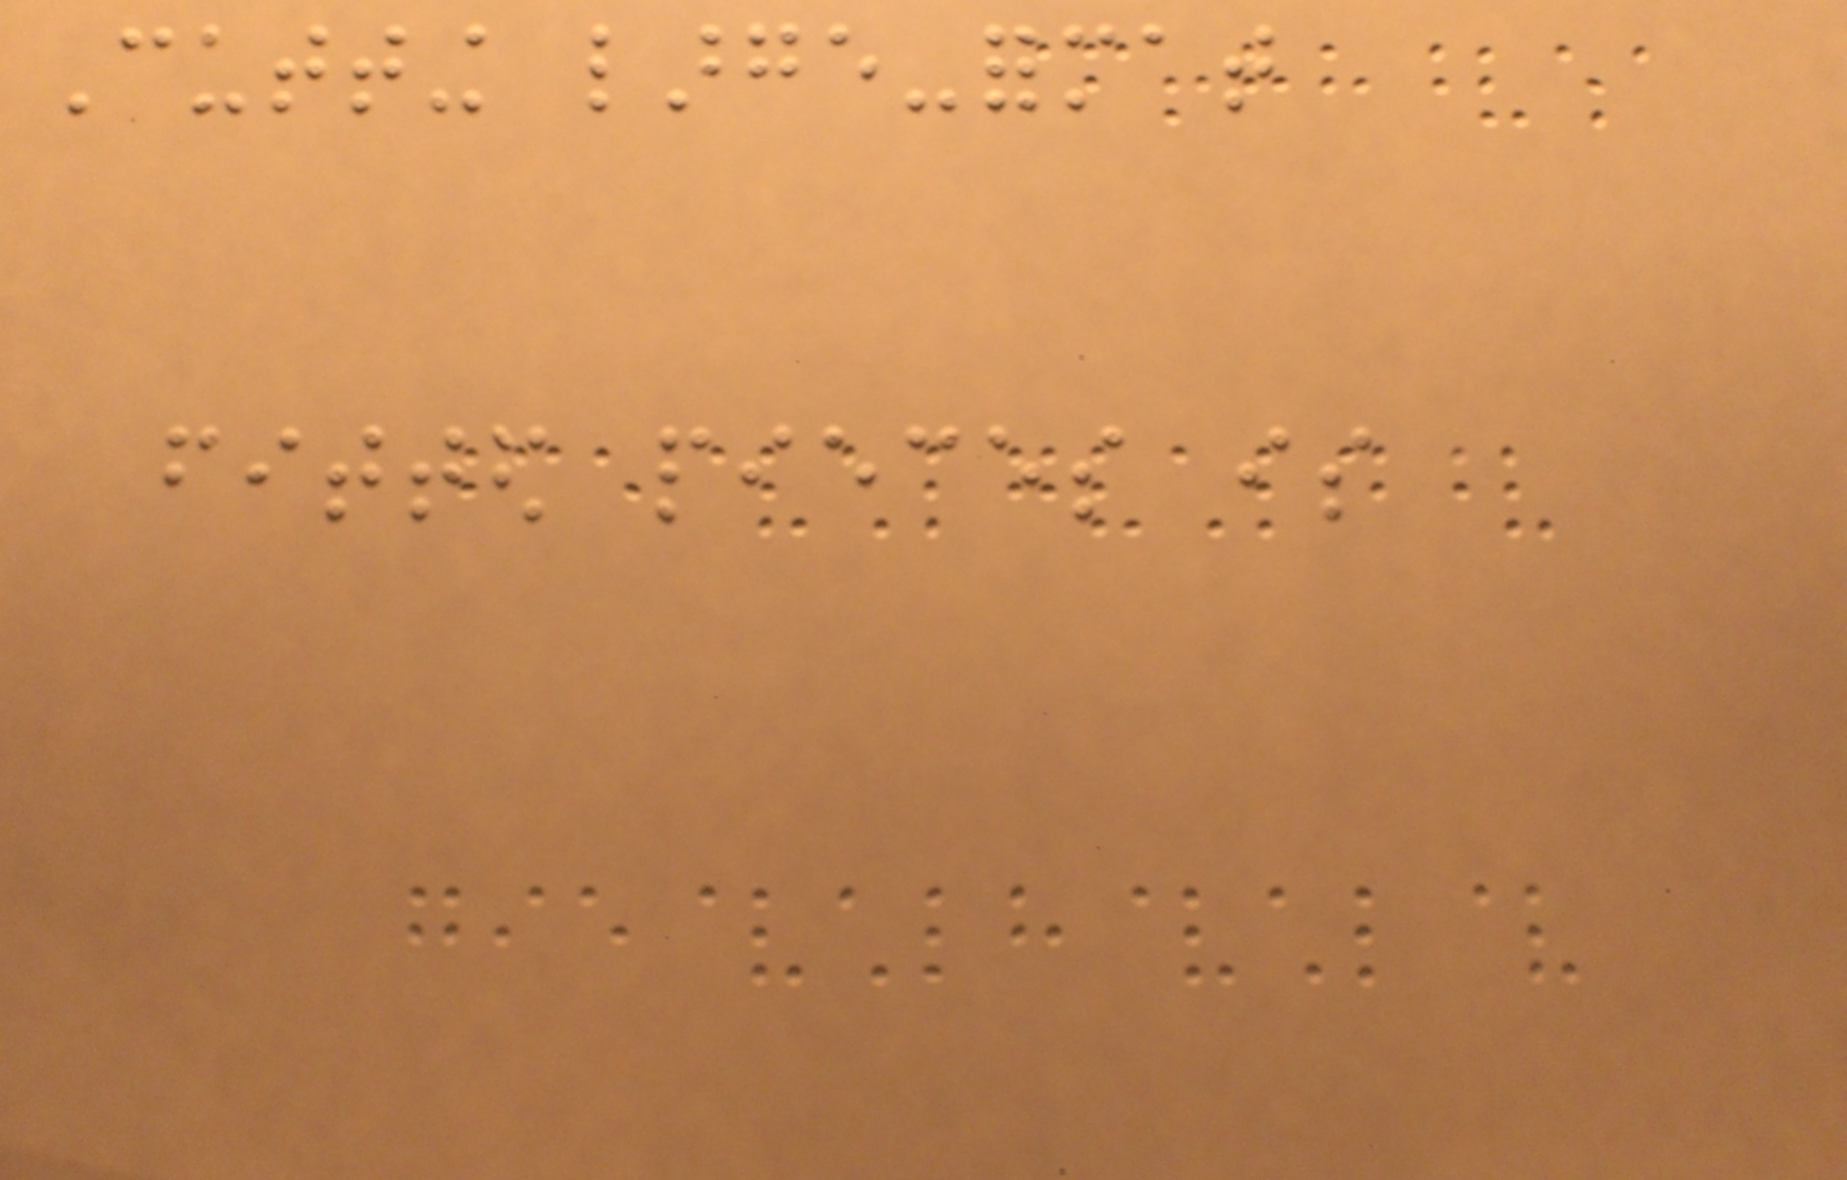Cutting large-format
fitted pieces is
